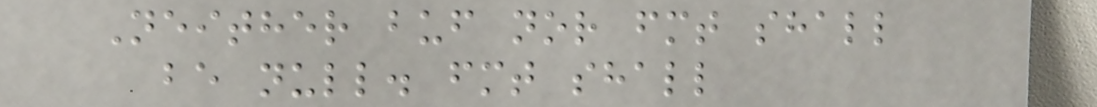Neither buf nor fmt shall
be null. fmt shall
